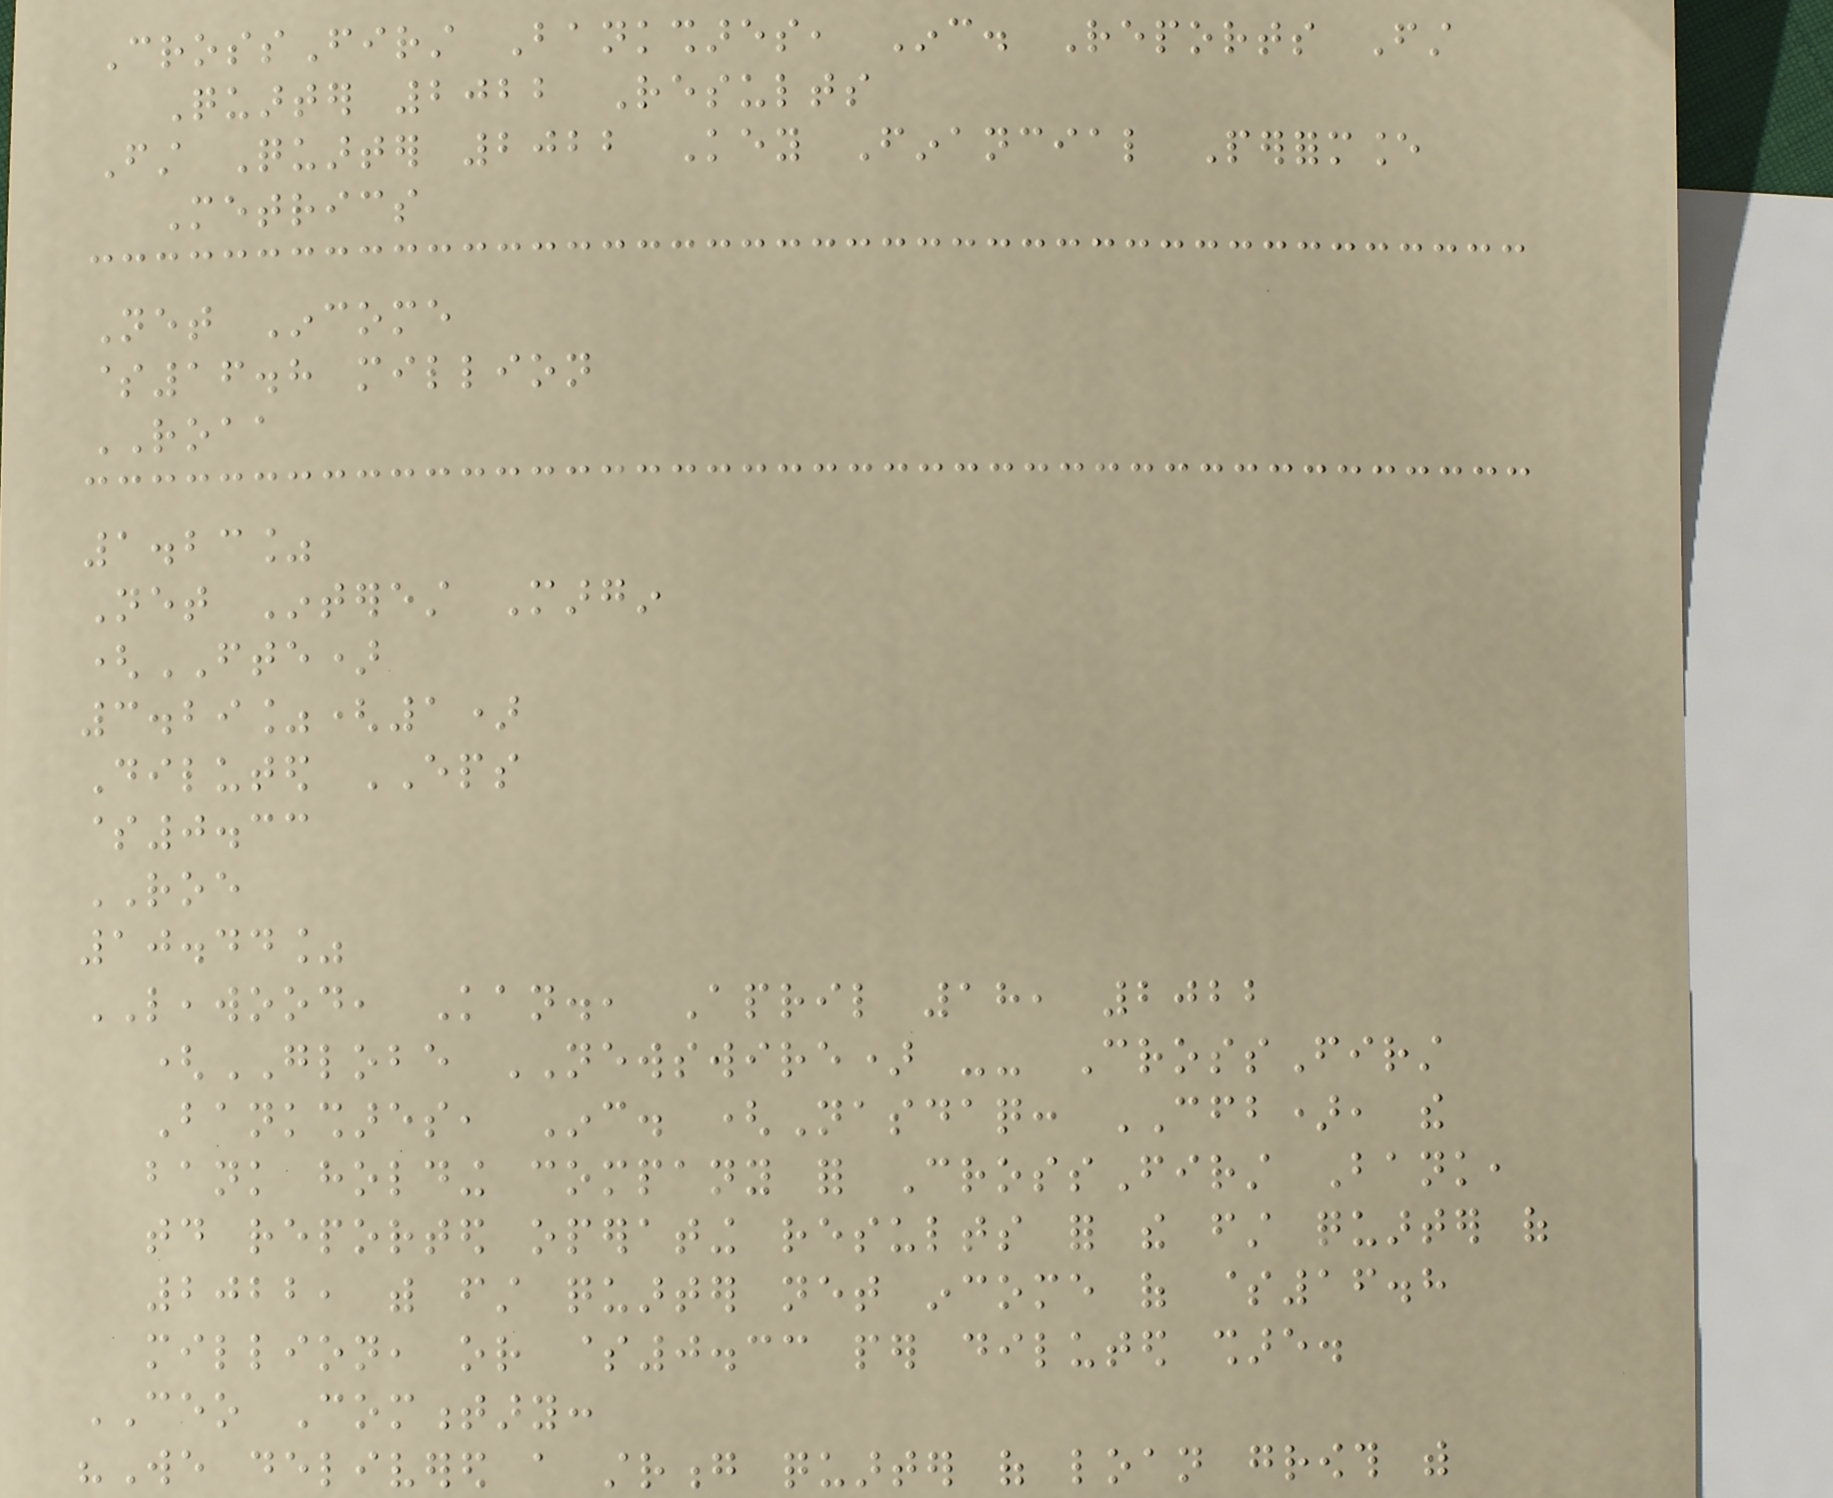CrossFirst Bankshares, Inc. Reports First
Quarter 2022 Results
First Quarter 2022 Key Financial Performance
Metrics
Net Income
$16.8 million
ROAA
1.23%
Net Interest Margin
(FTE)
3.29%(1)
Diluted EPS
$0.33
ROE
10.44%
LEAWOOD, Kan., April 18, 2022
(GLOBE NEWSWIRE) -- CrossFirst
Bankshares, Inc. (Nasdaq: CFB), the
bank holding company for CrossFirst Bank,
today reported operating results for the first quarter of
2022, with first quarter net income of $16.8
million, or $0.33 per diluted share.
CEO Commentary:
"We delivered a strong quarter of loan growth with
